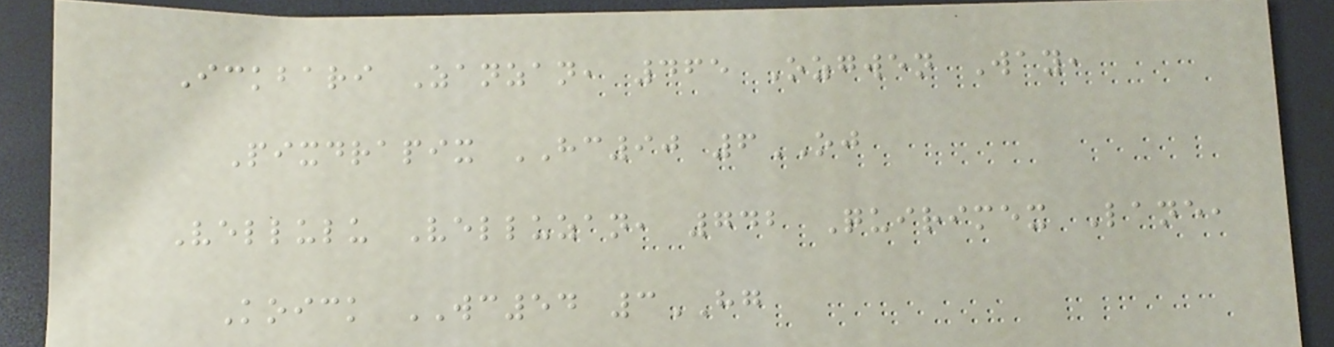Ickbari Zanzan, 465 Ozgwen Way,
Pixdrapix HC90 6OJ
Vellulu Velluzan, 742 Quirimex Lane,
Koick WC54 3HG
